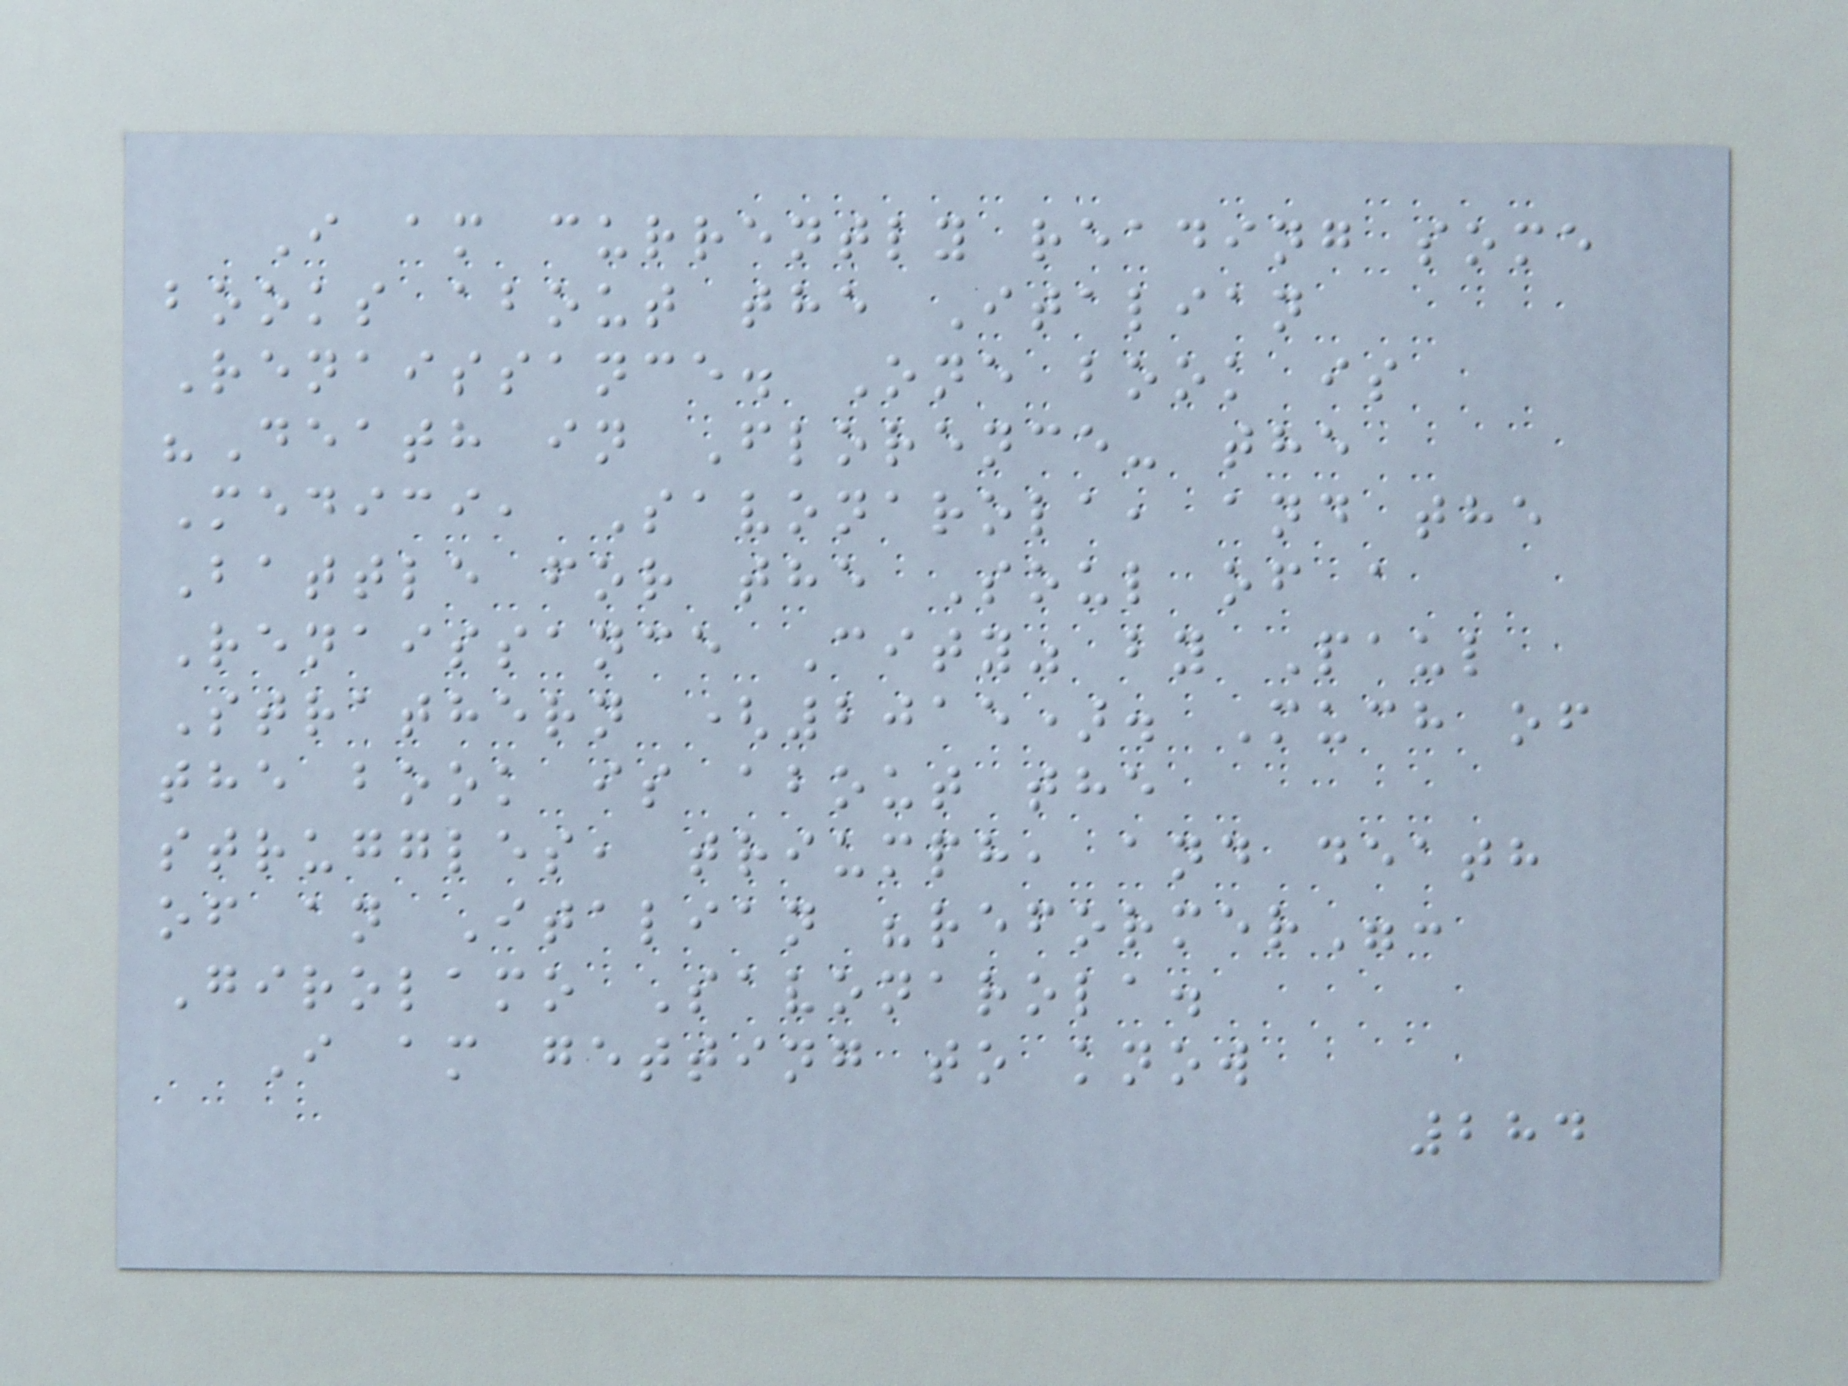I am currently reading some
books about the Italian
Renaissance. One book is
"Death in Florence- the
Medici, Savonarola, and the
Battle for the Soul of a
Renaissance City" by Paul
Strathern (2015). Much of
the book is about the
struggles, triumph, and death
of an Italian "reformer":
Girolamo Savonarola.
I am getting to know
284
